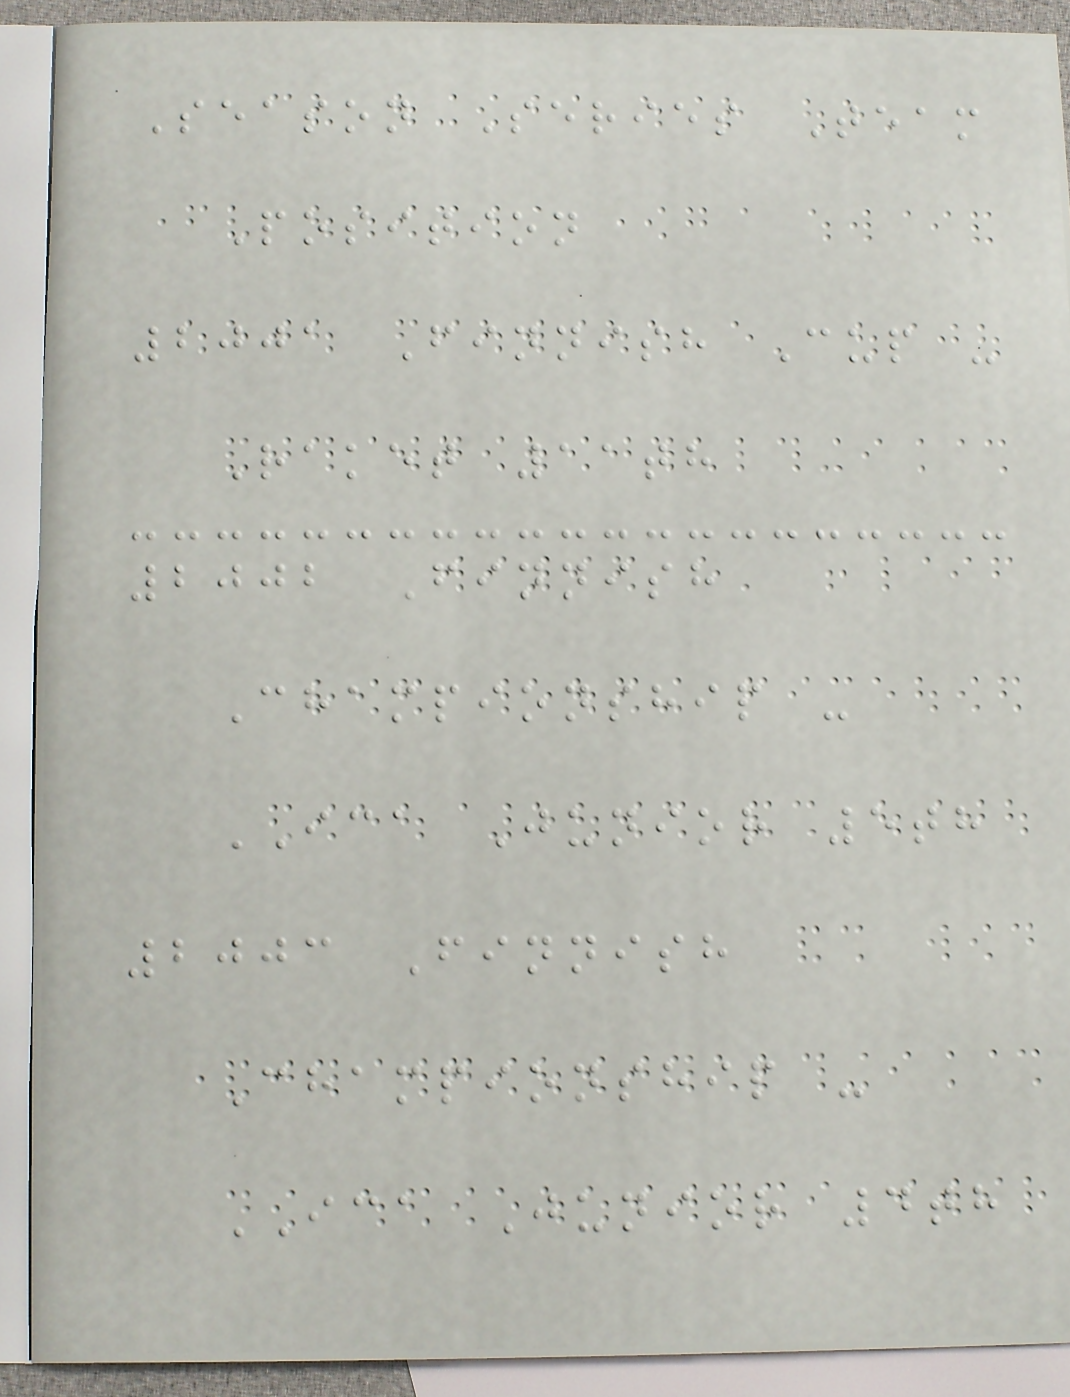Season Series Team
Position
2001 Finnish Cup -
Raket 11th
2002 Finnish
Championship -
ICA Junior 5th
2003 Finnish
Championship -
ICA Junior 4th
